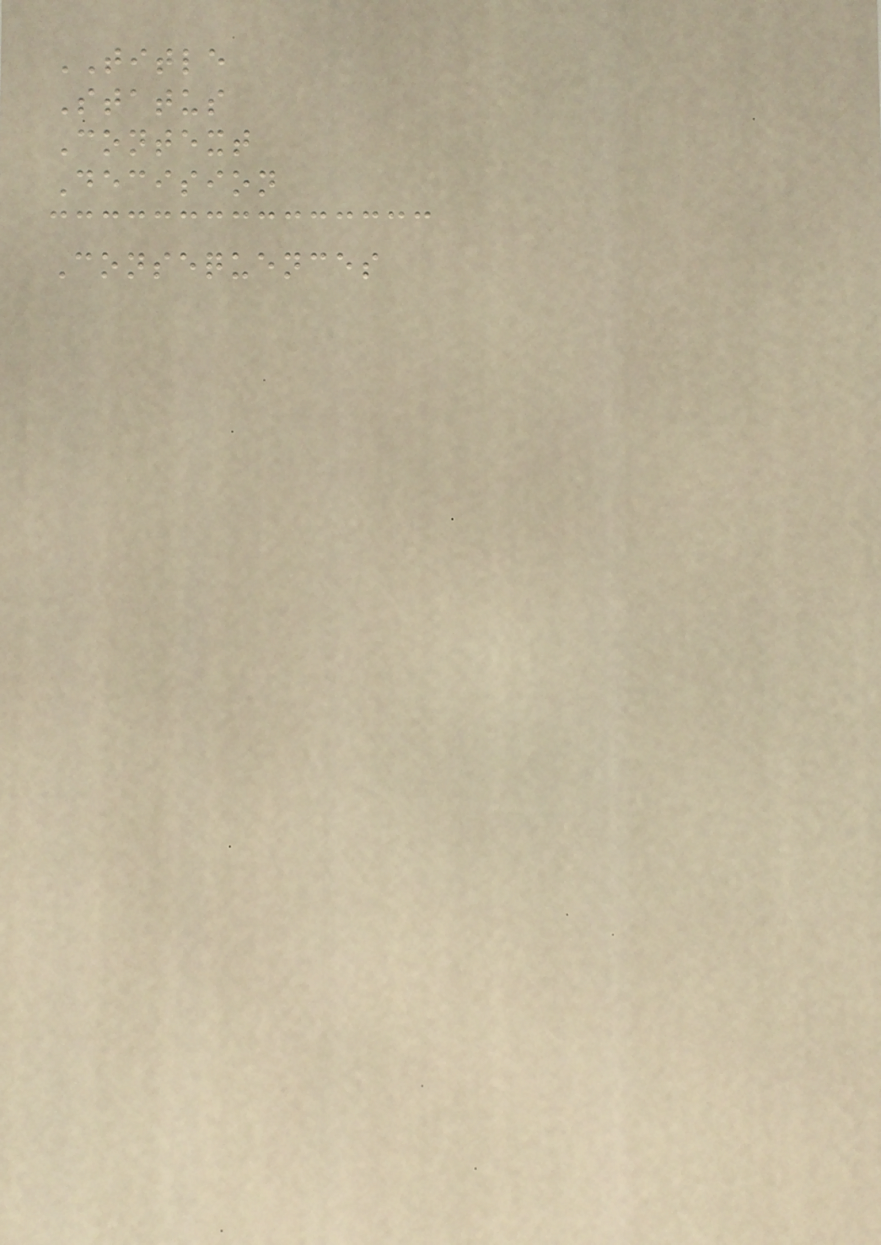TITLE
Status
Context
Decision
Consequences
